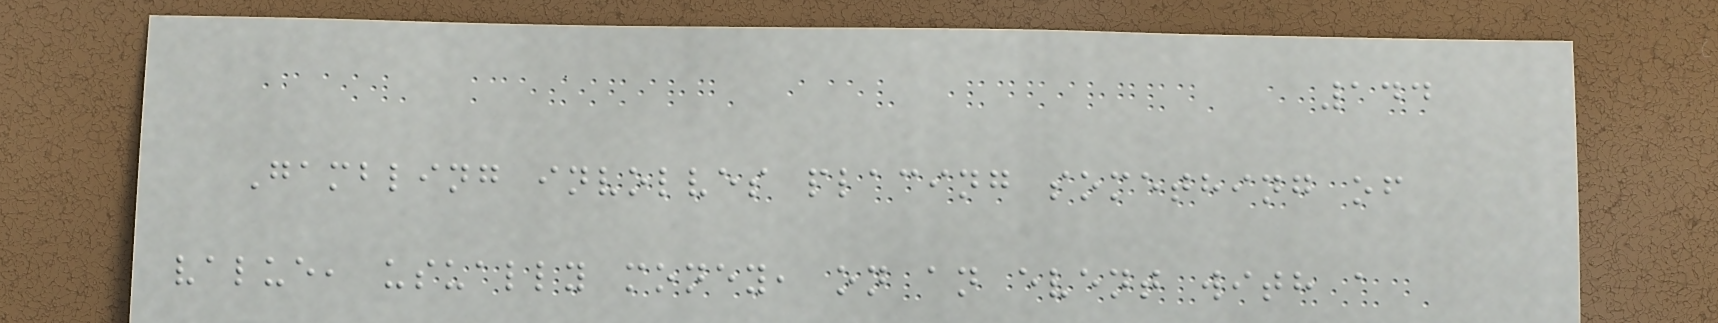144
Gambling involves placing something of
value, usually money, on an event with a
